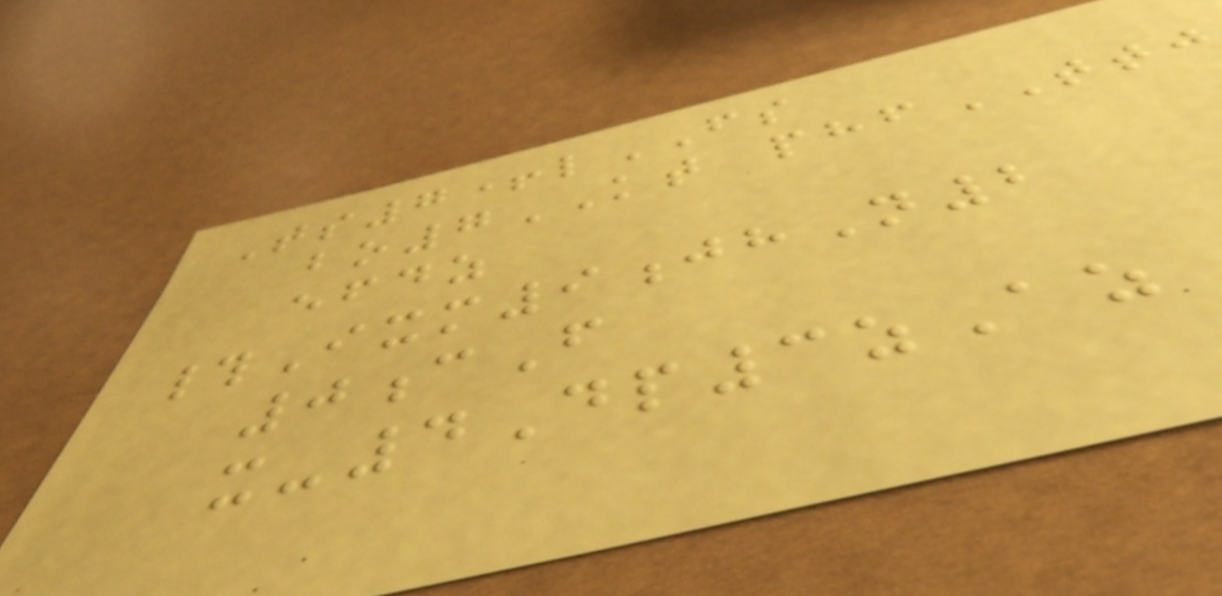Ts7+lFS
bo7KT phfTTJ
efdz
#Ixm9jhN2
0cF
x-4Dp3zAz
